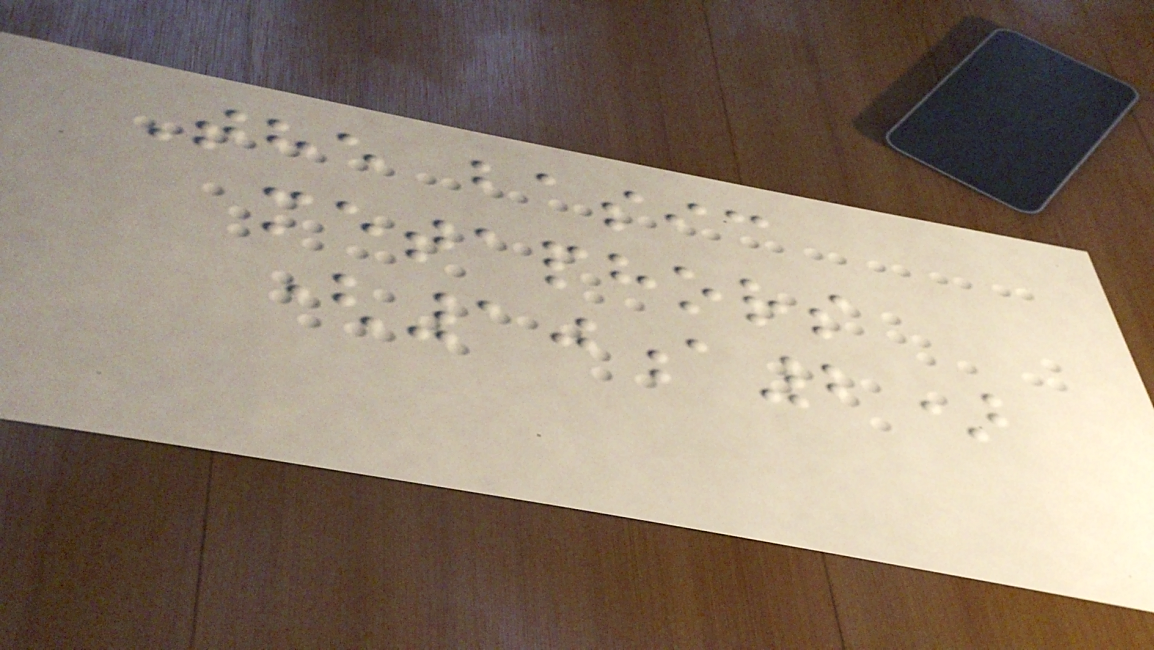The basic
metaphors
(10a2)
